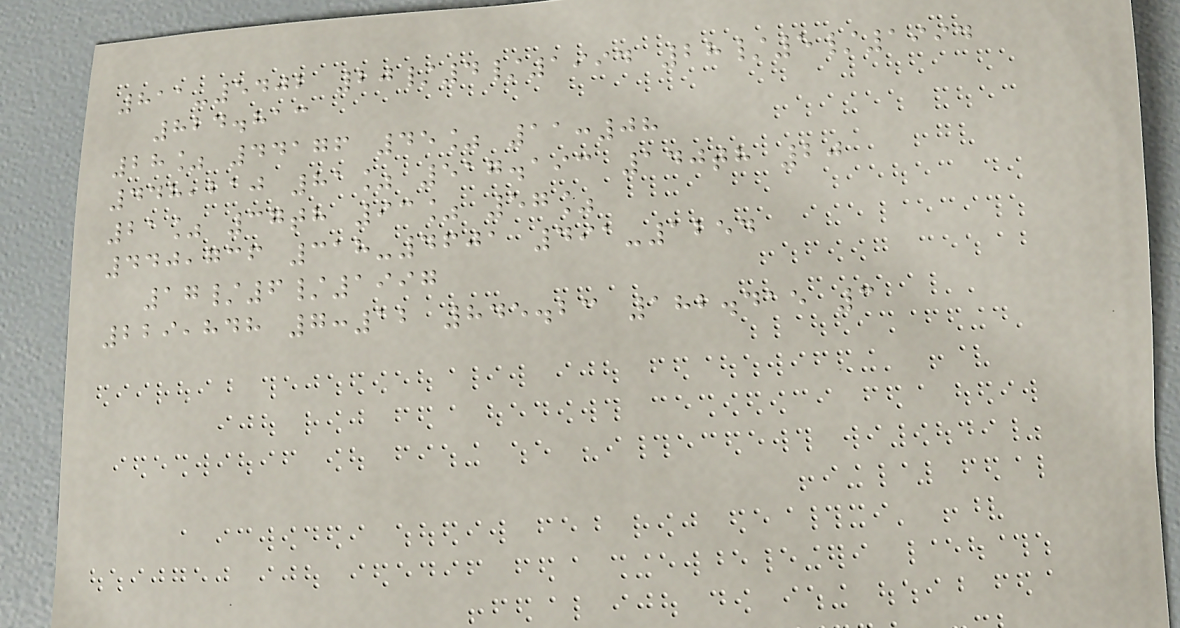811-5402 20/4/1994 28/5/1994
824.813
28% 44176 45% 11:08
448,210 81% 517.193 140th 20
21% 37th 93% 57%
440,736 318-4601 491-1254
17/6/1997
229,848 7:12 845.23 182.415 3
